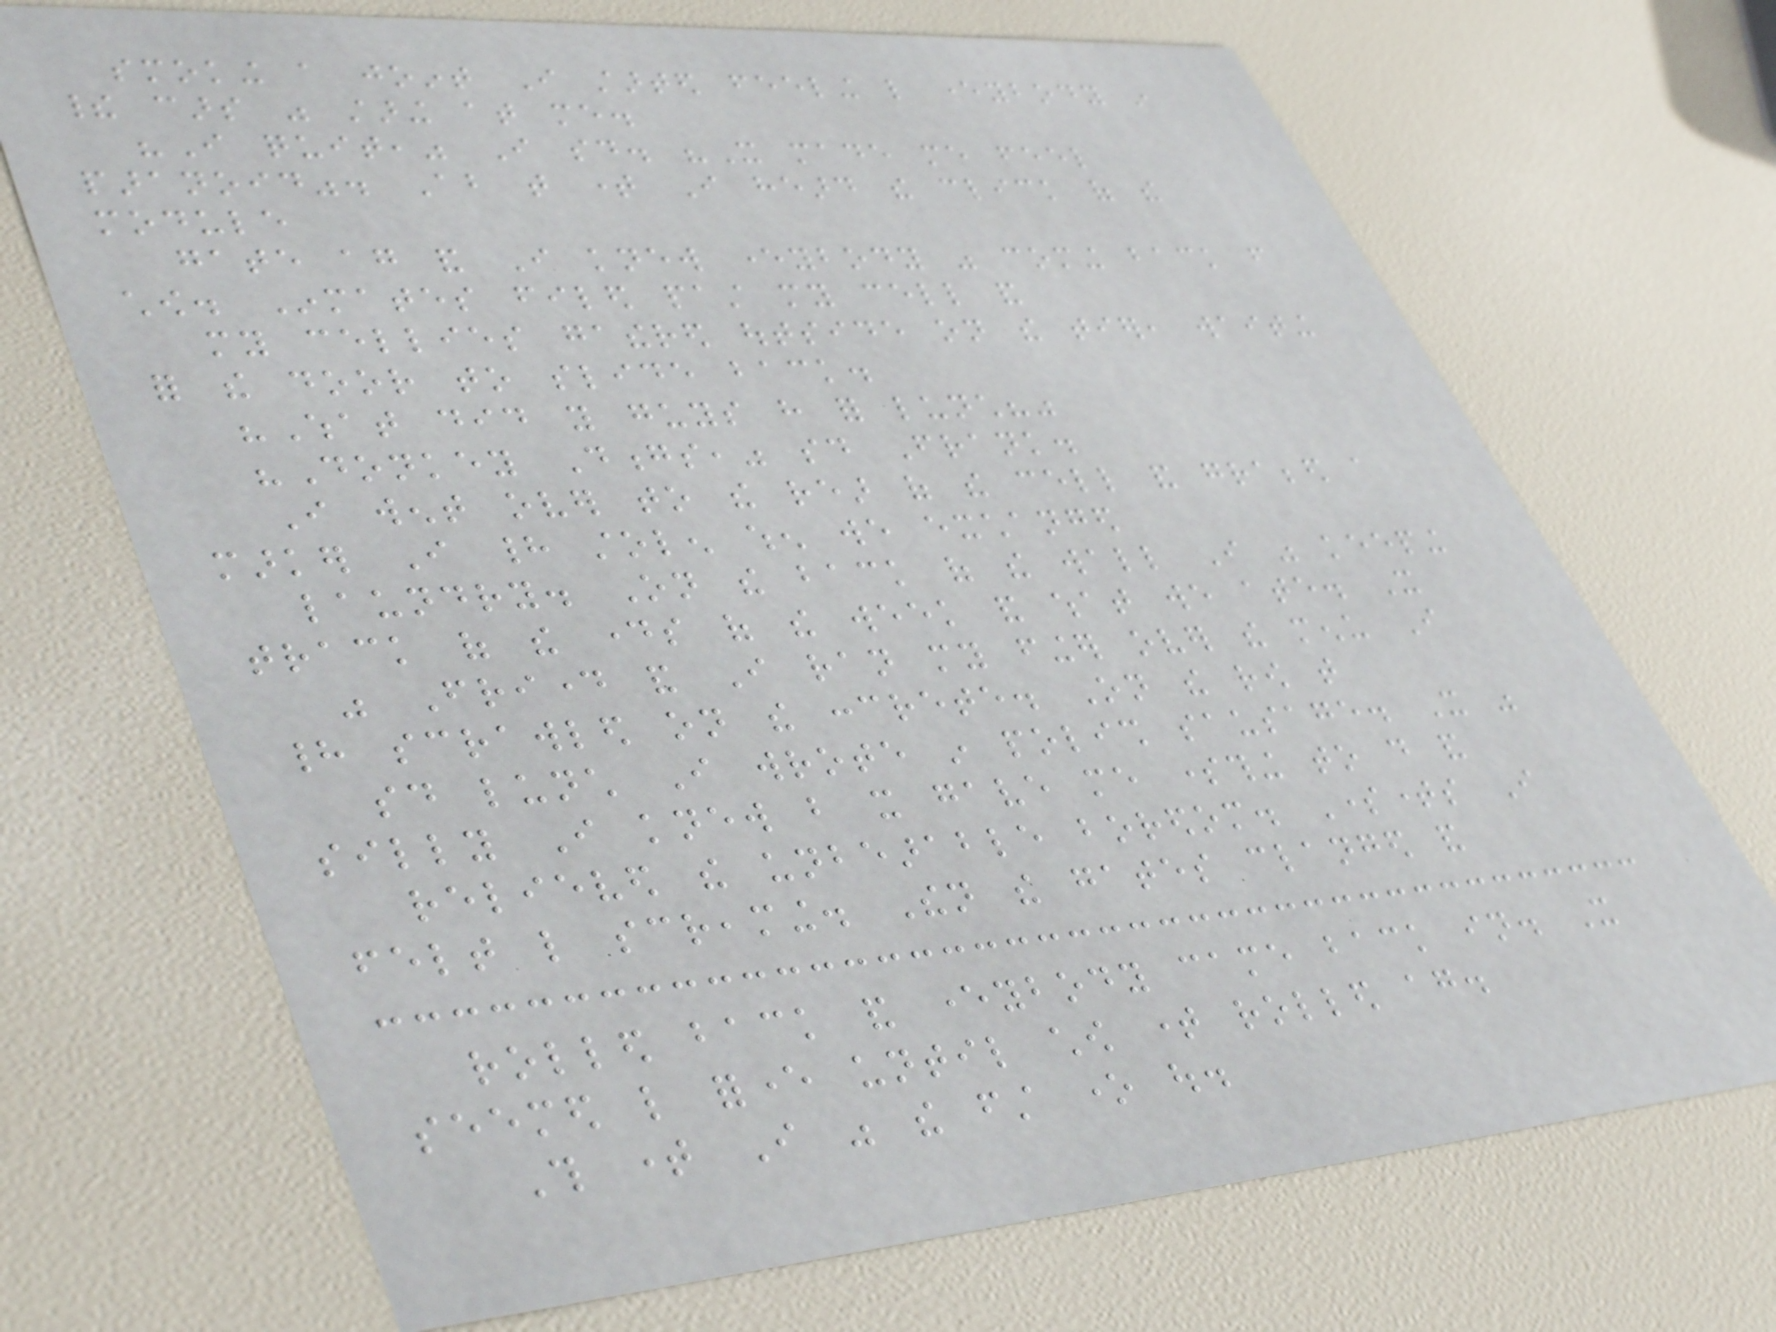smoking a joint I started feeling like everybody in
their cars was staring at me.
"I quit," I said. "It made me feel
paranoid". About that time I heard the click of the
module
gate again and I knew everybody was coming back from
chow. Inmates filed past my cell and
my cellies gathered outside on the tier, waiting
for the door to slide back.
"What did you guys have for lunch?"
"Donkey Dongs," said Frank.
I went over to the rear of the cell and grabbed a
marker I had stolen when we exchanged
laundry. On the back of the wall I was keeping
track of the days of the week and what we ate. It
was Friday and I ran my finger over the menu I
had scrawled on the concrete. On the row that
said lunch I wrote in polish sausage. It was
silly I knew but it gave me something to do and
relieved the unbearable boredom. Sometimes I
felt like screaming. Then the gates clanged and
rolled back and everybody came back in. It
seemed like forever until chow time rolled again.
This time I was the first one out.
